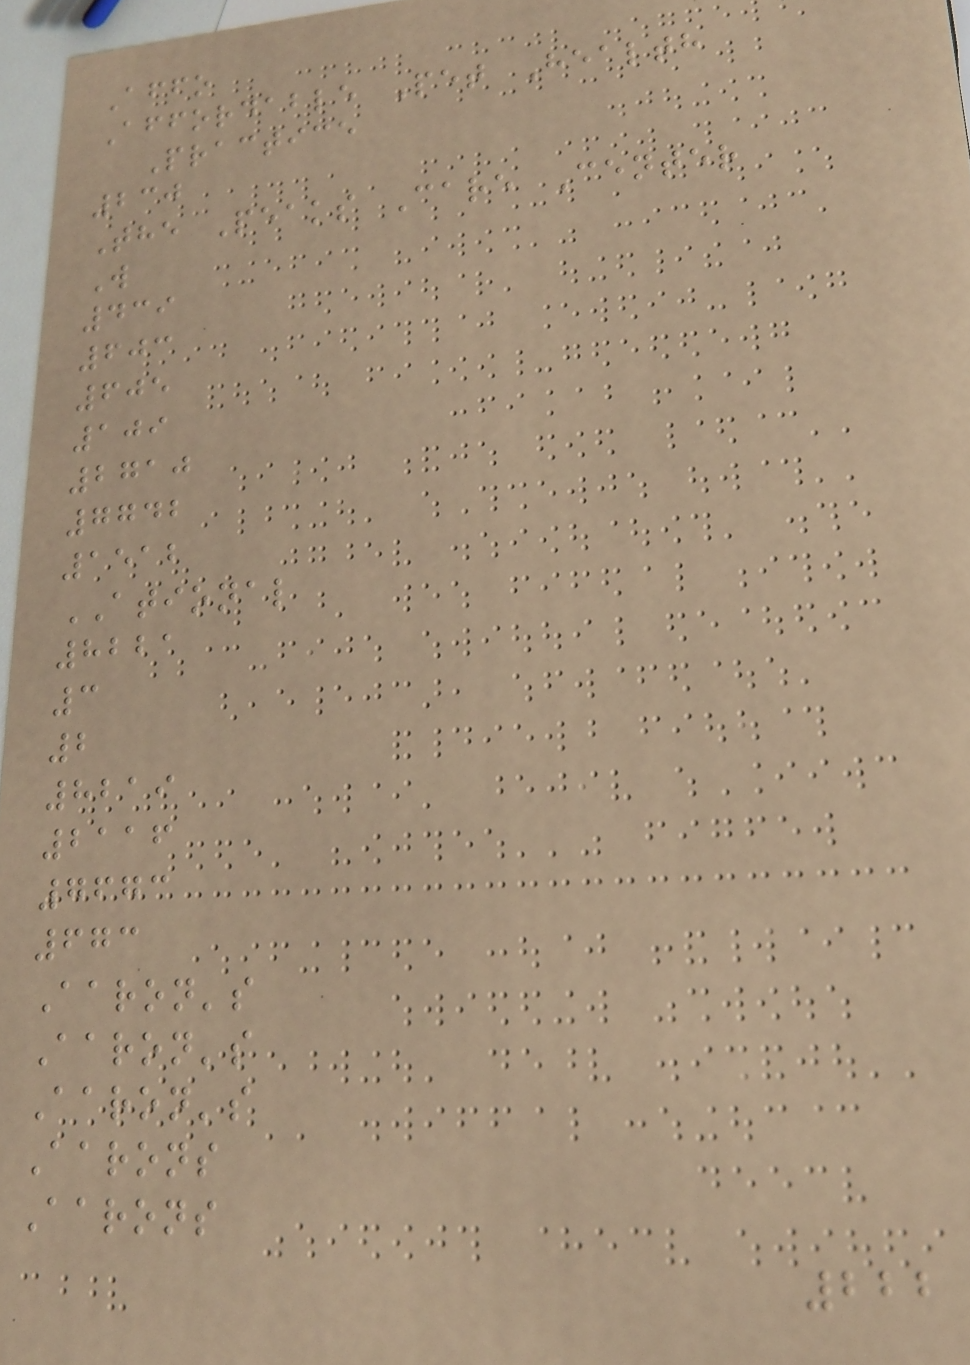Affo
Affordable Pet Health
Practice
230
The Peaks Care Center
W
439
603
605
109
2710
7742
1512
ATIONAL
8221
3
2
8219
2116
7673
673
Aaron's
Aaron's
Aaron's
Aarons
Aarons
222
